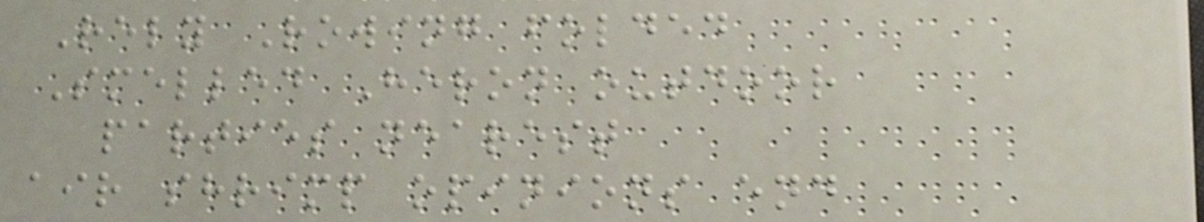Rely Rowing folded
Smelled Heron outdoor
parties nearest
air shrimp opinions end
